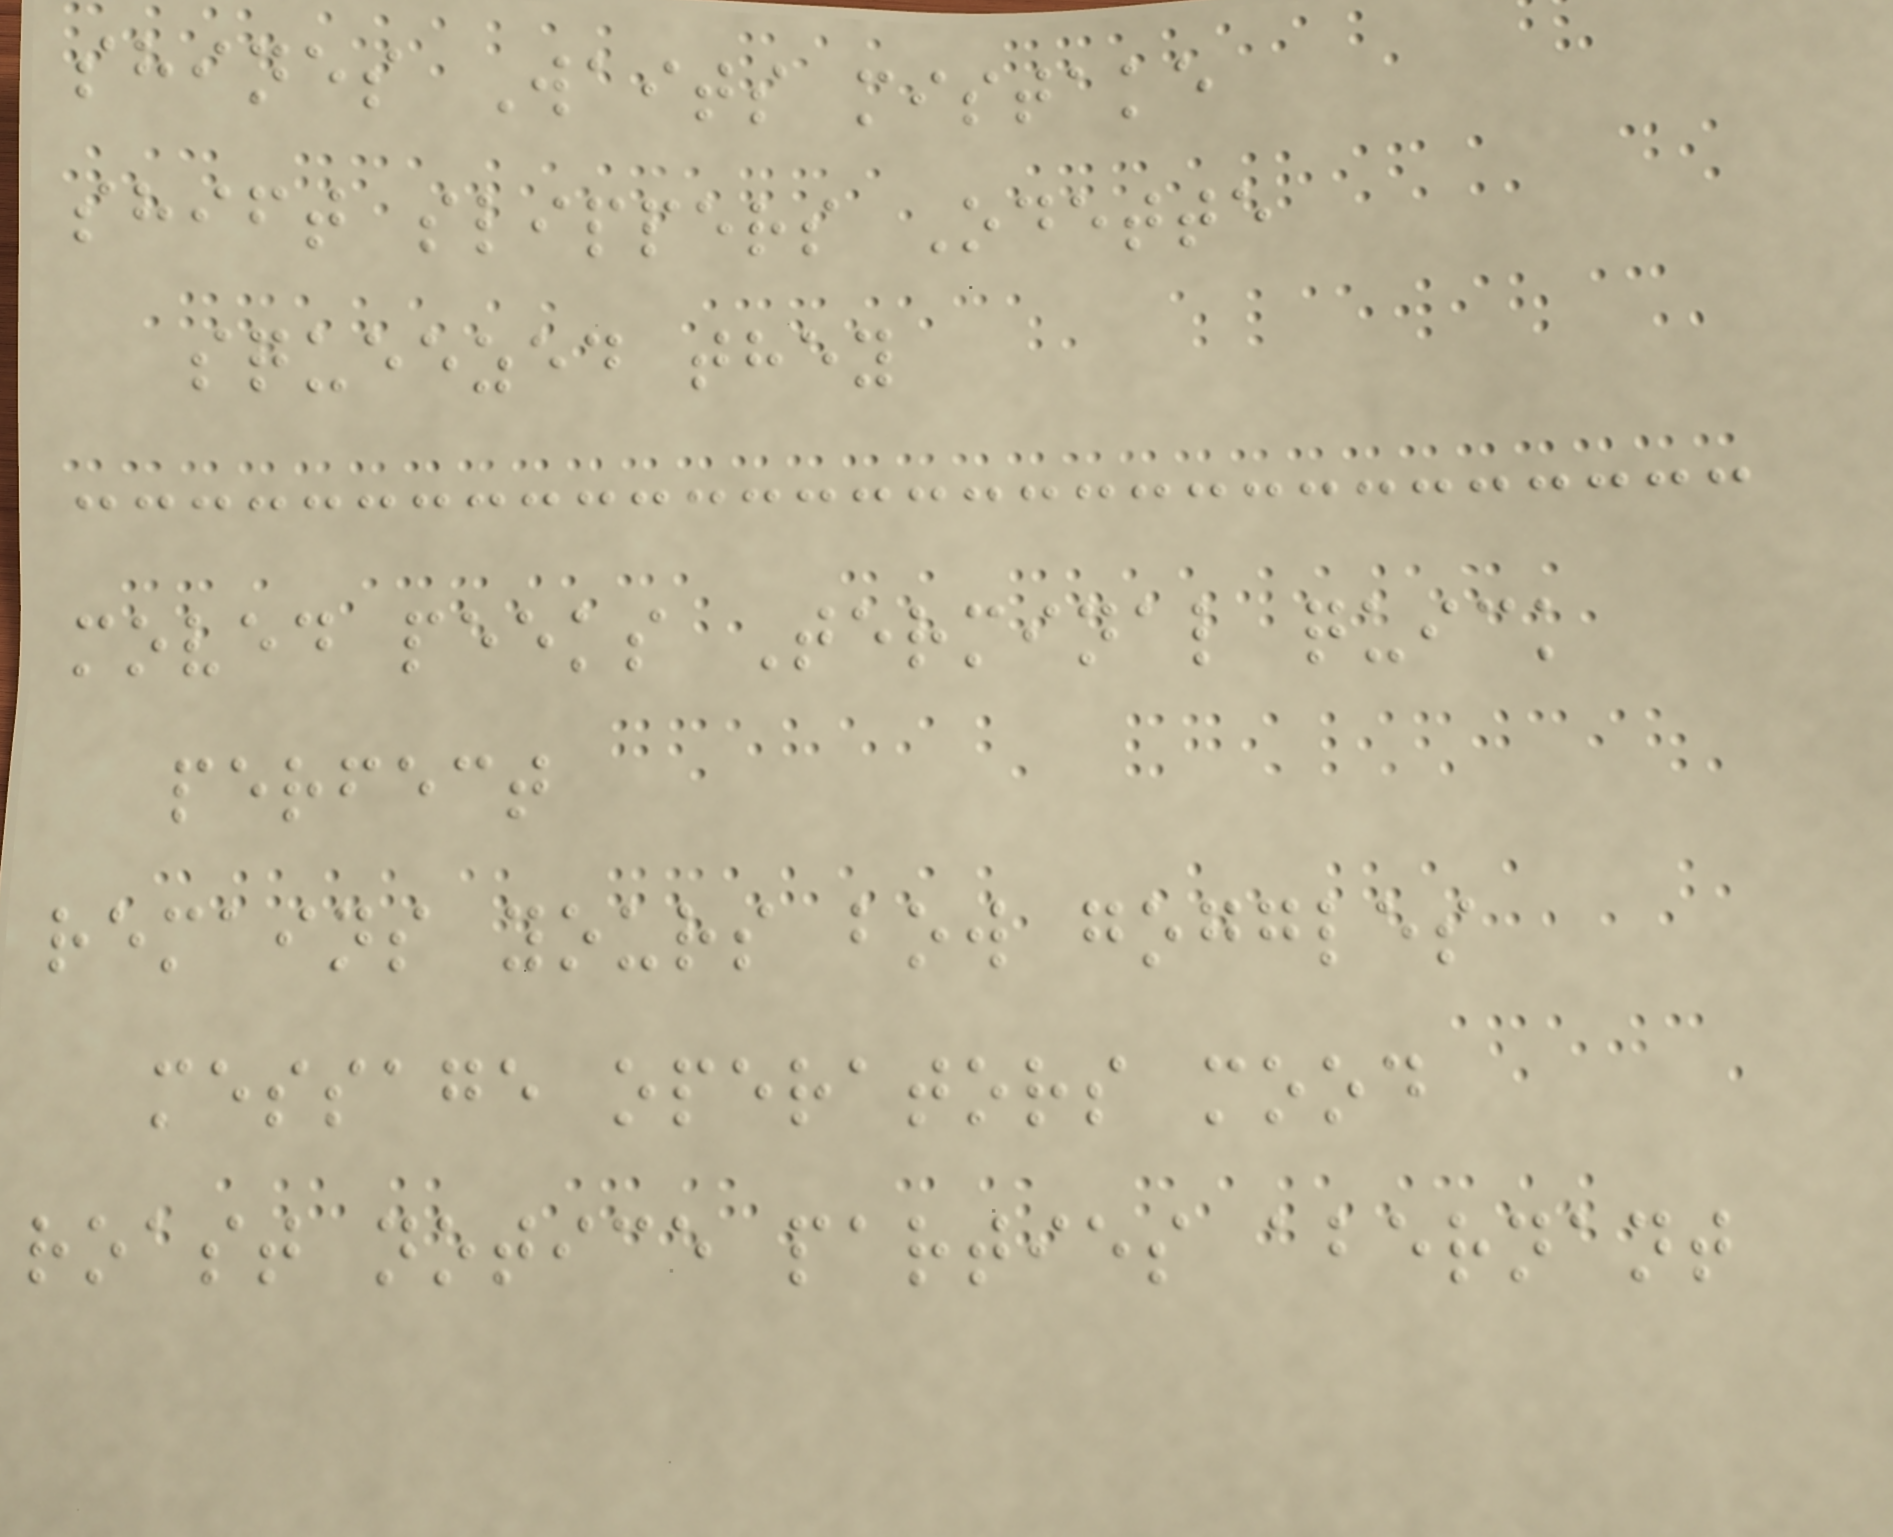shines Waits mistake
shift slippers Odette
squeezed they
moved peeks Terminal quick
perfect
remains yours bow goggles
message operators mood
roast notice parties abernant
